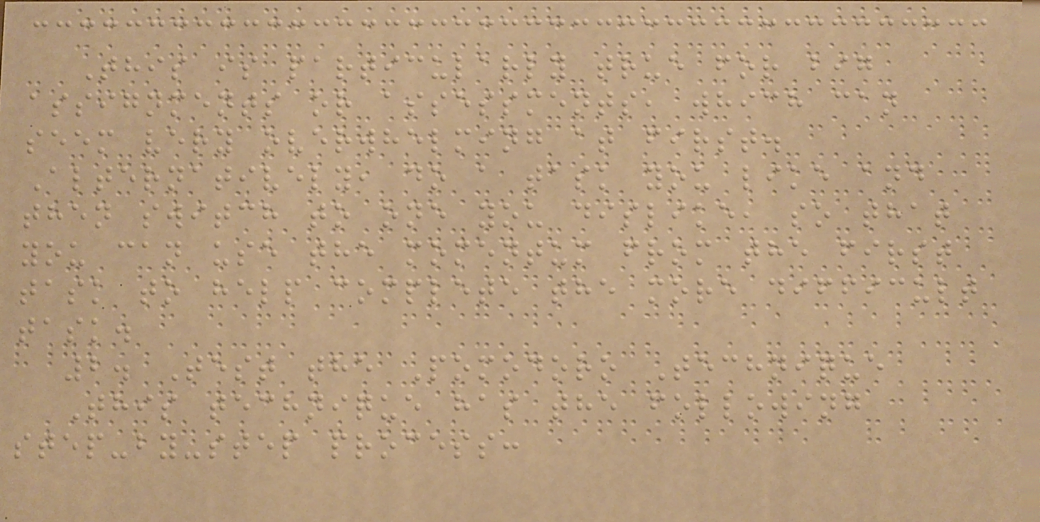This is particularly true for big
assignments or assessments, which can
seem very overwhelming at first.
Alternatively, do a task you like and
then switch to one you dislike, so that
you can use the momentum from the first
task to help complete the more difficult
task.
2. Test the Pomodoro Technique
This technique has the following
step-by-step process:
